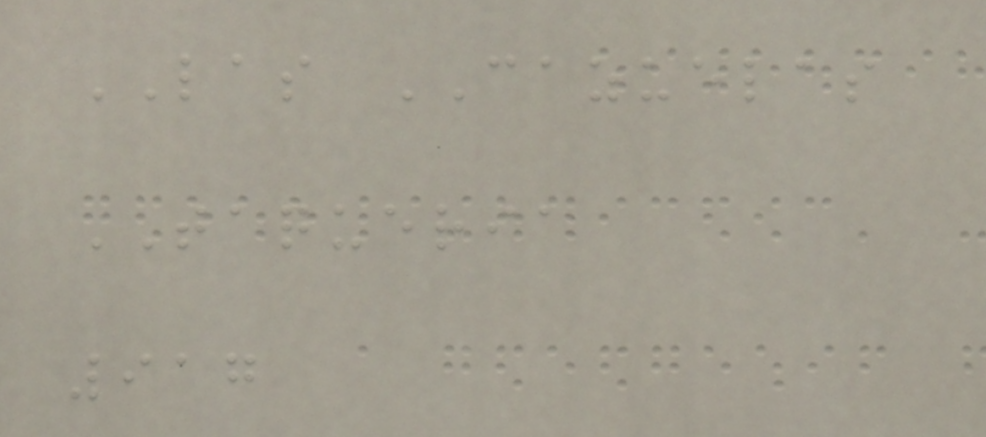LAS CAZUELAS
TAQUERIA
917
